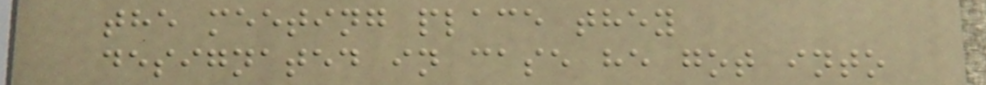the meeting place they
designated in case he got into
